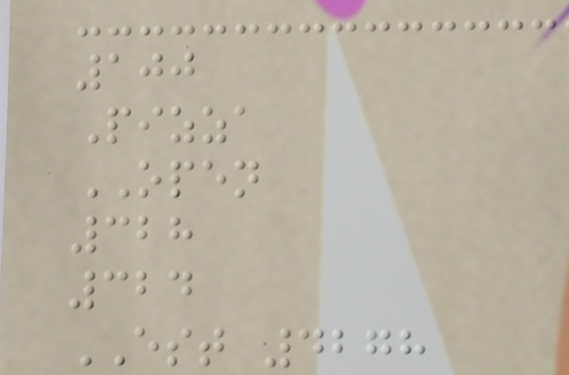100
Pizza
OPEN
328
324
EST 4278
